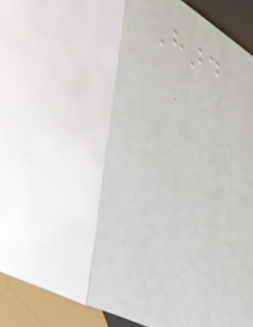Hard
